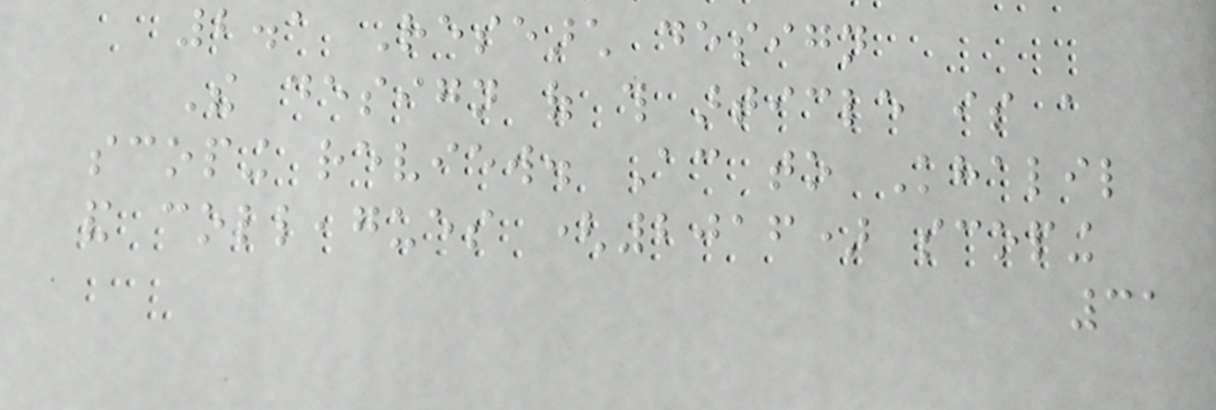2.1 Research design
The design of this article is a
scoping review. According to Khalil
and colleagues (2016) scoping
31
